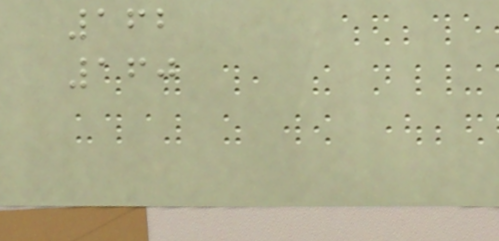162
160
